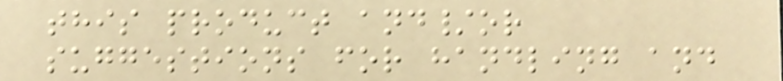this product and/or
suggestions for handling and
